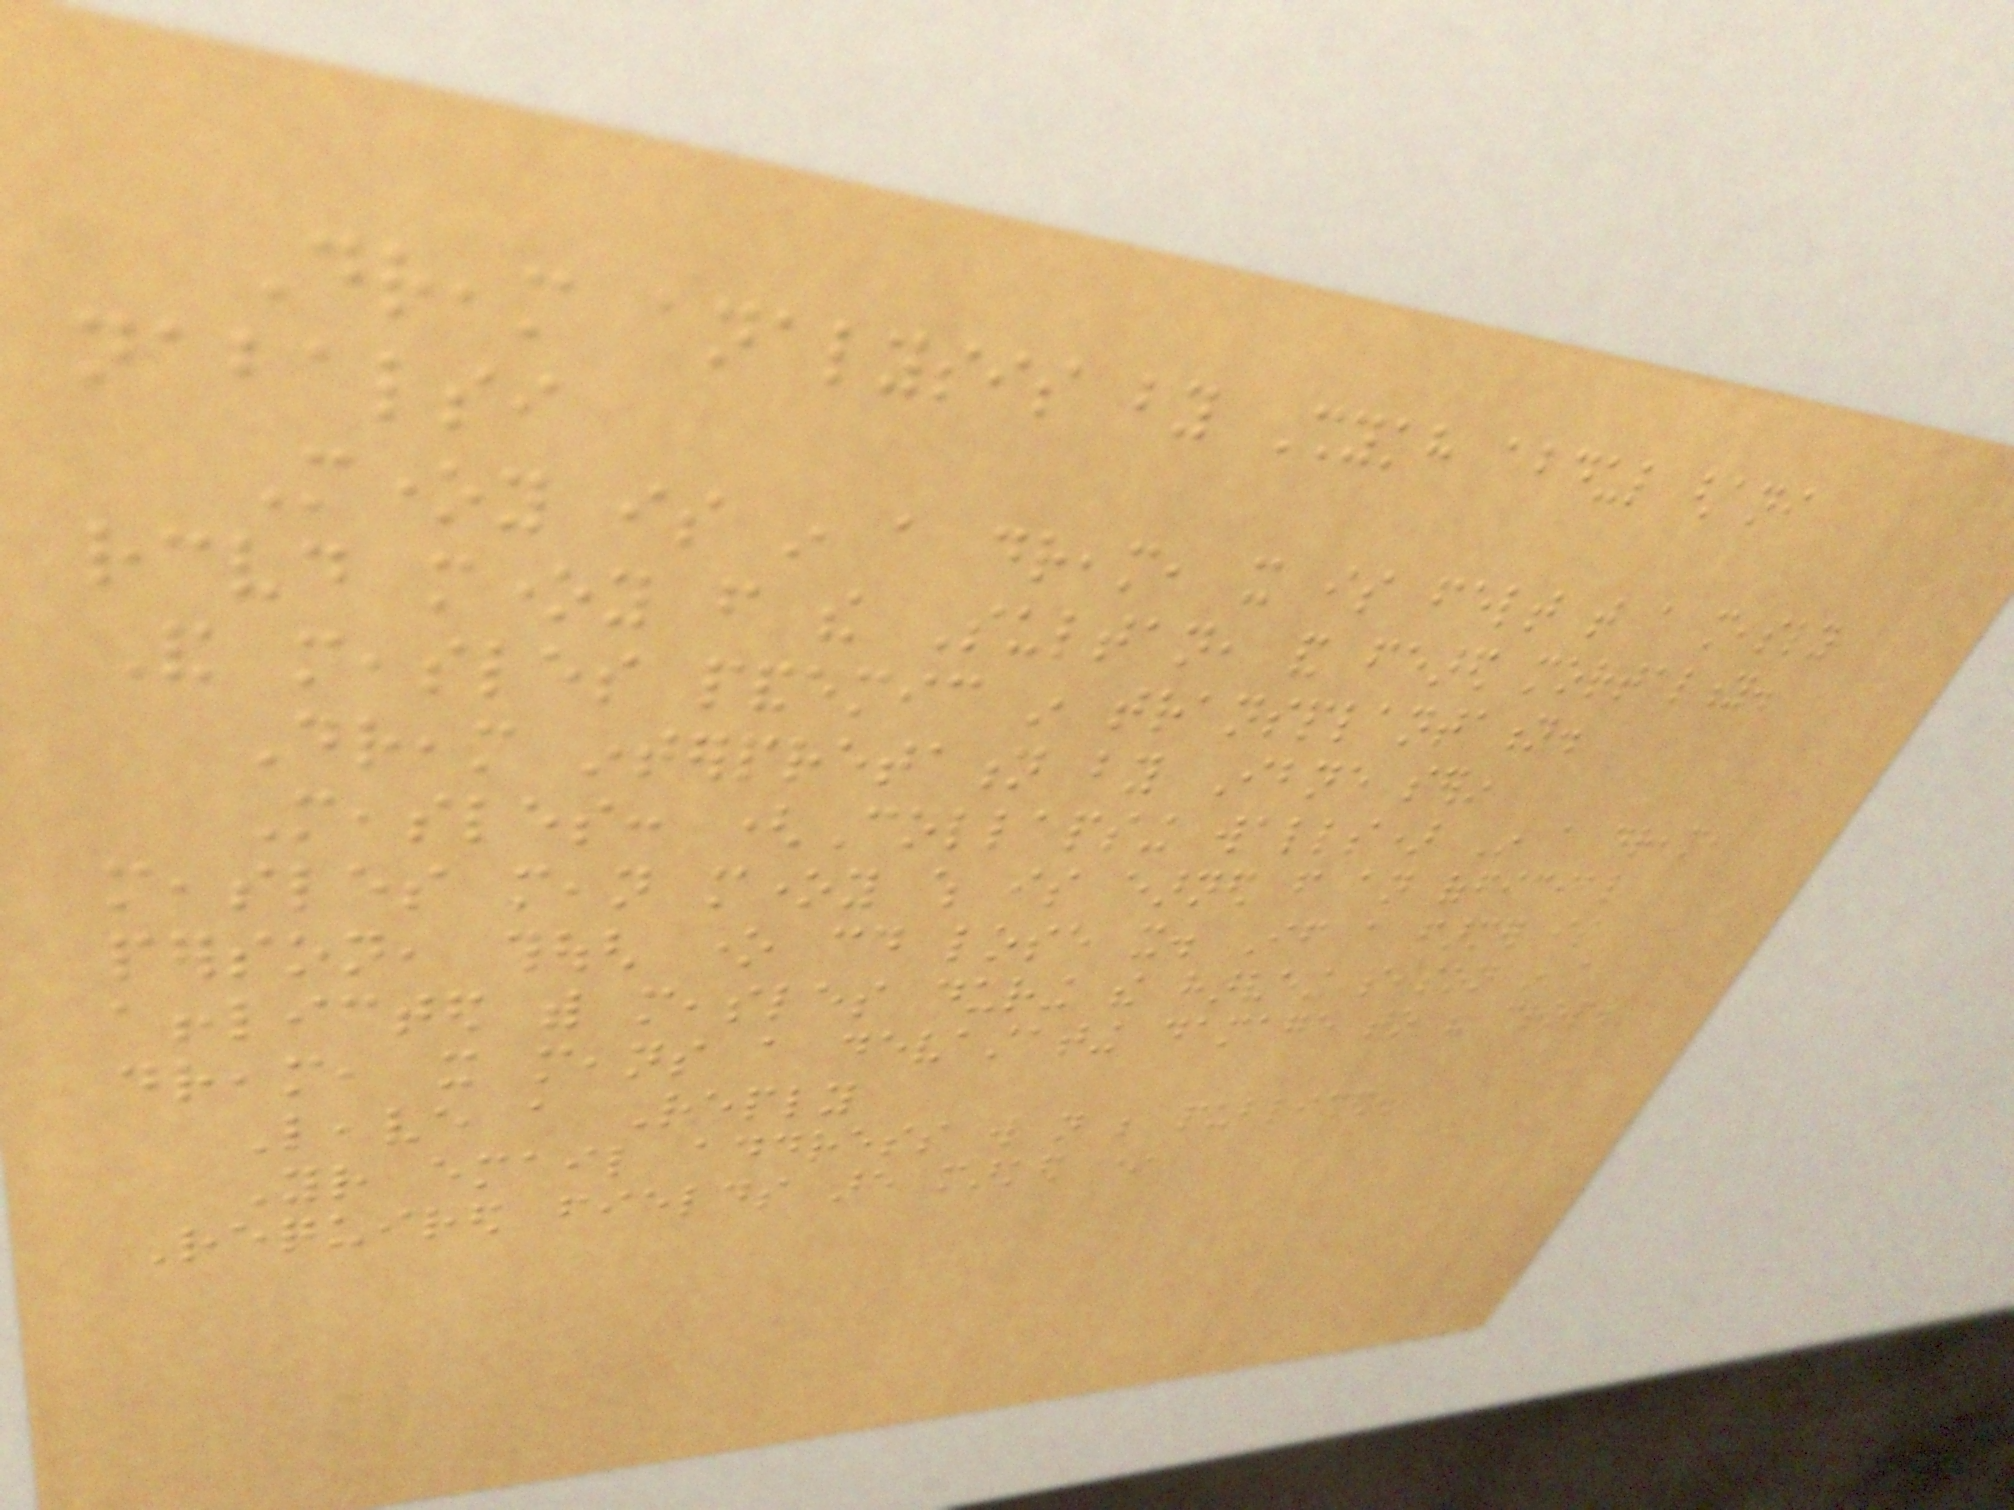Dream analysis by Shykh abdul ghani
nabalsi
Money is in a dream, it is felt that a measly
received money from the Sultan, and feared mortality.
And measles pandemic in transplantation.
Dream interpretation by Ibne serin
Measles: (Collapsing walls) In a dream,
measles mean money which is earned from an official
person, though one could lose it. If a farmer is
afflicted with measles during the harvest season in a
dream, it means a devastating damage to his crop.
Leave a Reply
Your email address will not be published.
Required fields are marked *
